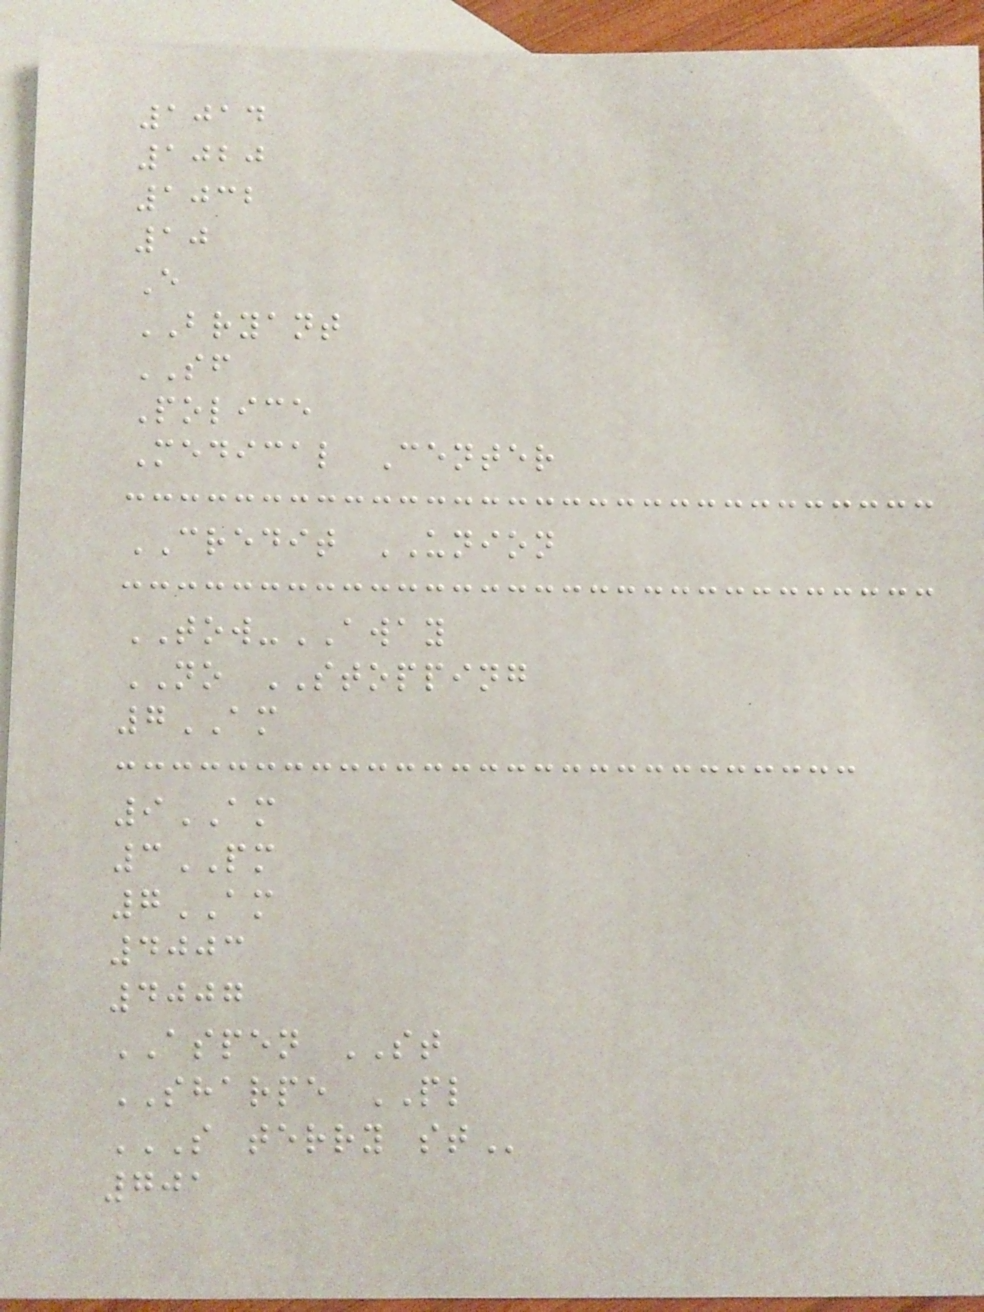1014
1020
1032
10
E
BRYANT
SF
Police
Medical Center
CREDIT UNION
TOW-AWAY
NO STOPPING
7AM
9AM
3PM
7AM
4003
4007
ASPEN ST
SHARPE PL
S TERRY ST
701
